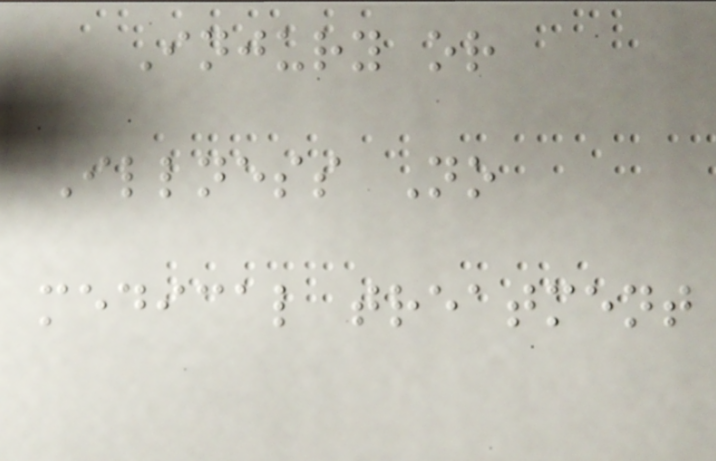Injury or
Illness No
medical treatment
